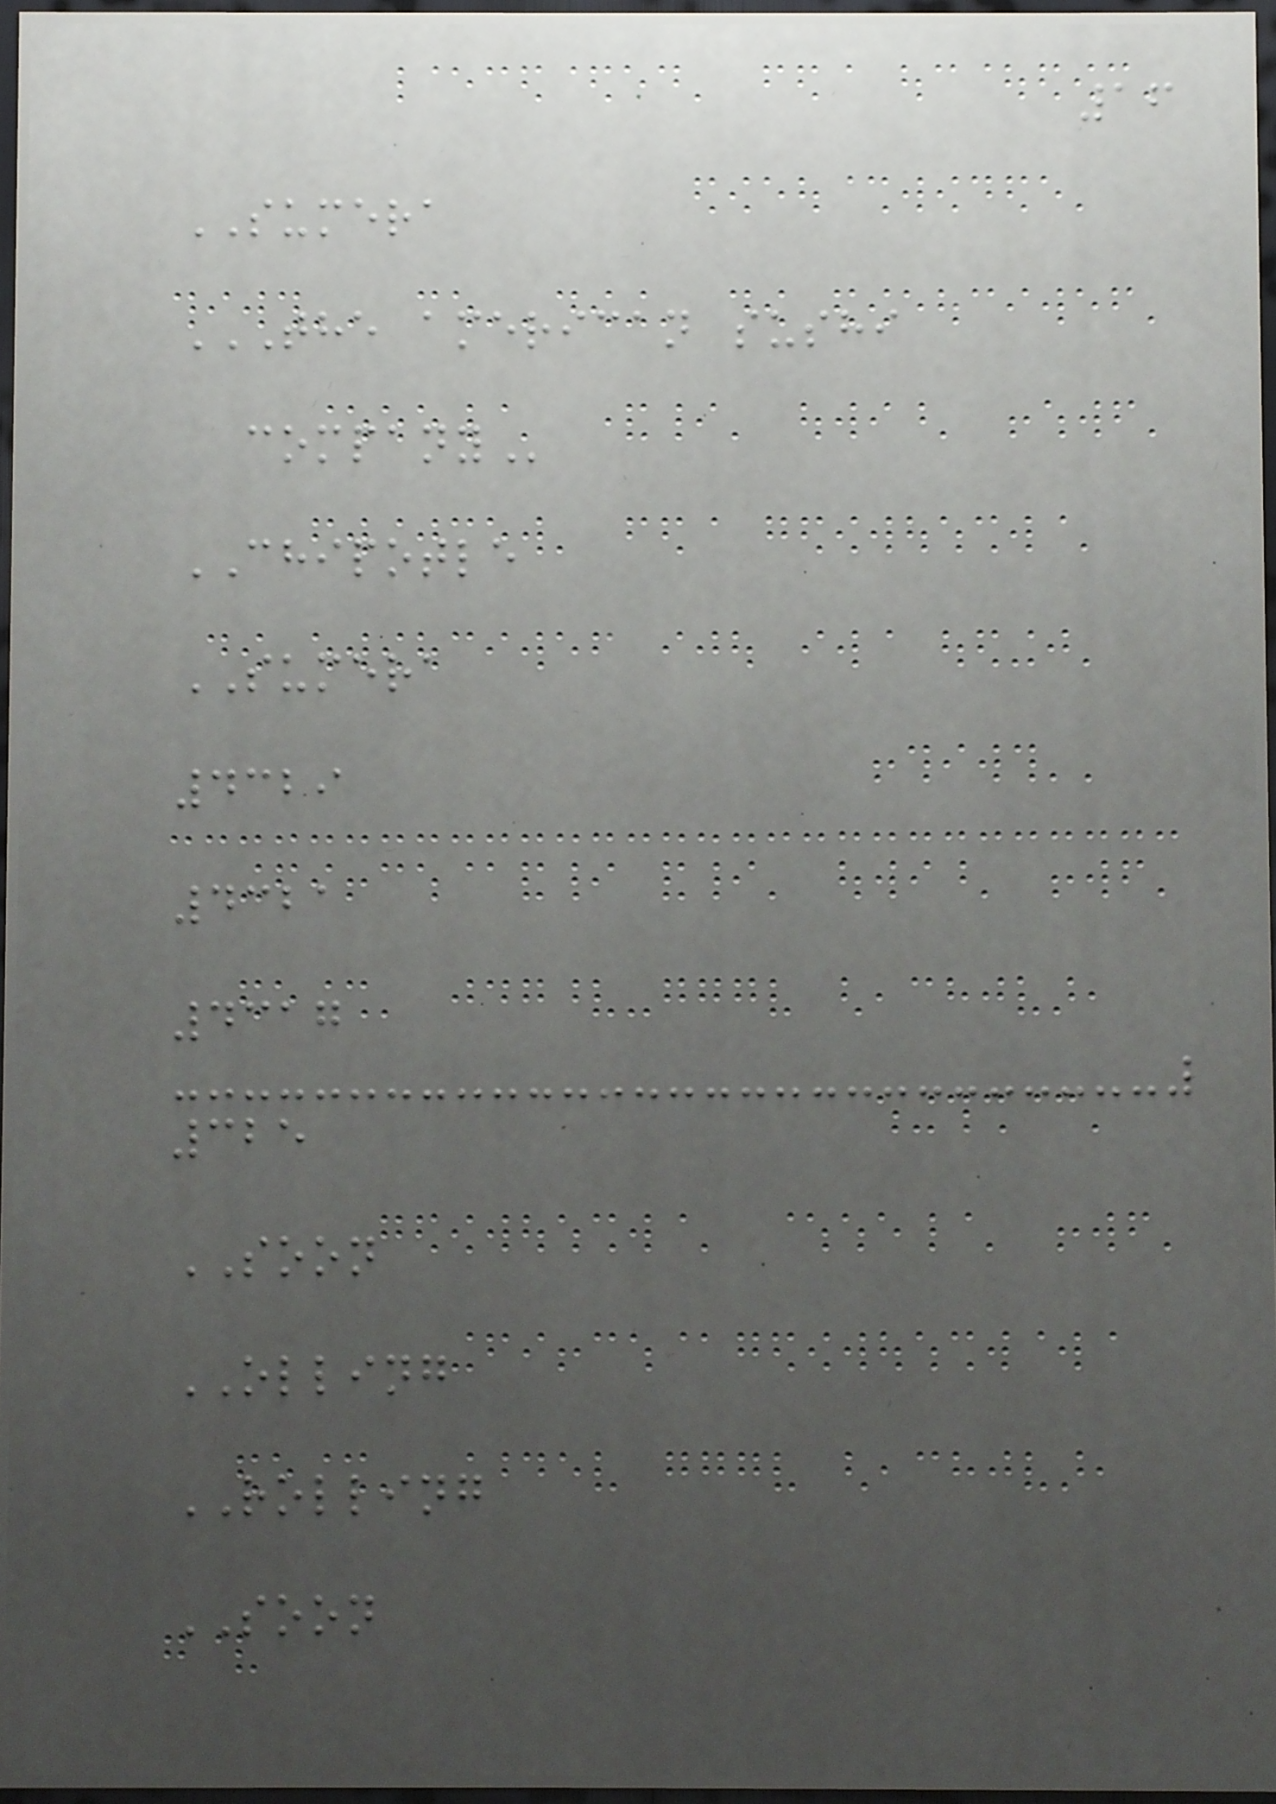16
SUMERA
THE AMERICAN SUSHI
COMPANY
CHIPOTLE
SUMERA
4329
4321
4317
325
SOON
OLLING
ROLLING
SOON
